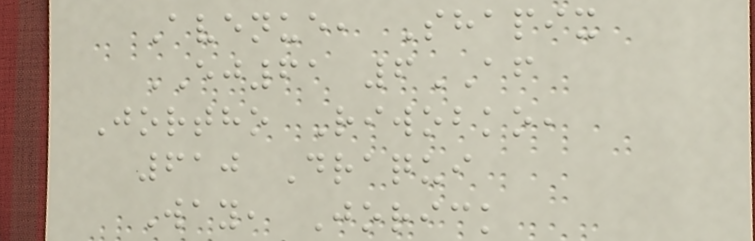Avenue, Shapix
EJ61 6AF
Jortho Riwobko,
610 Draqui
Way, Jorick
